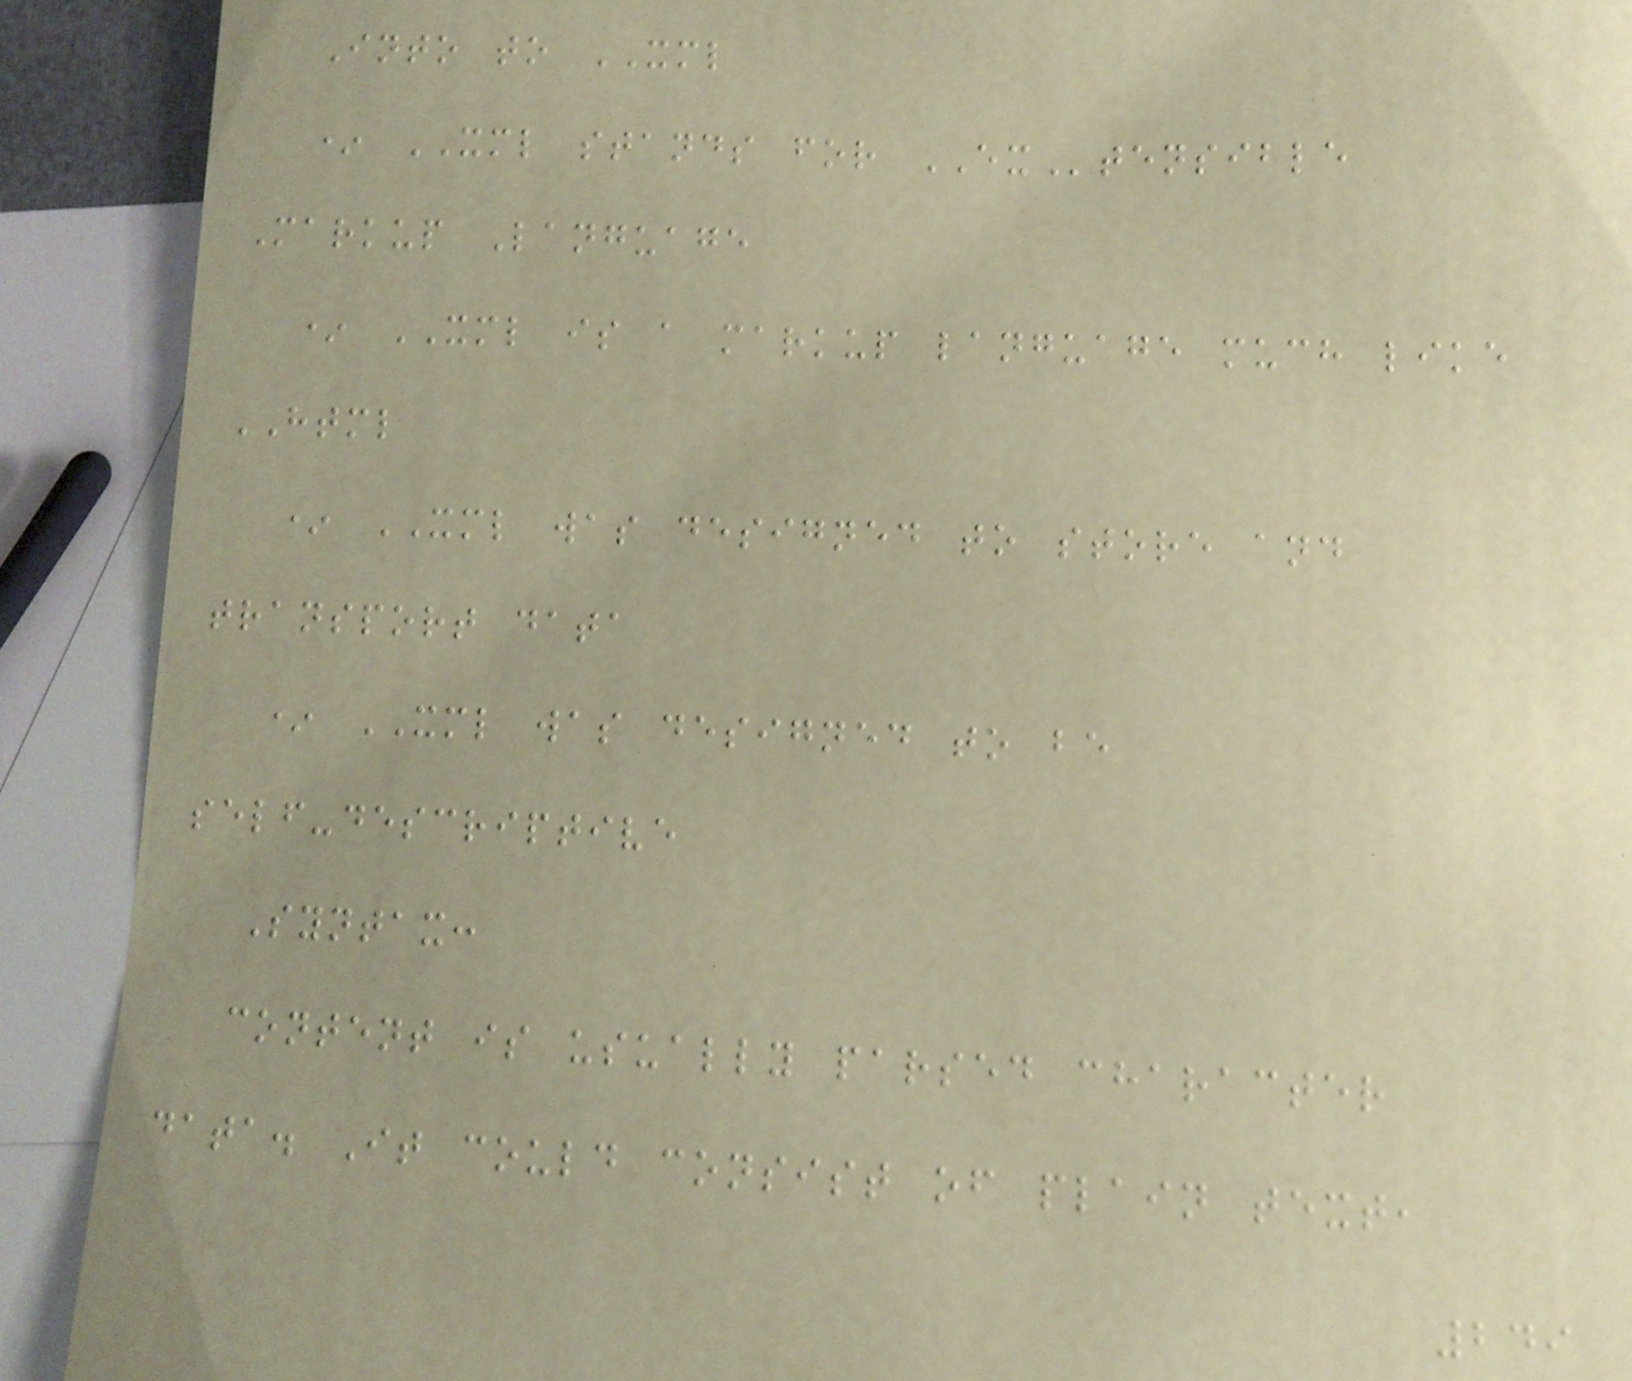Into to XML
* XML stands for EXtensible
Markup Language
* XML is a markup language much like
HTML
* XML was designed to store and
transport data
* XML was designed to be
self-descriptive
Syntax:
content is usually parsed character
data. It could consist of plain text,
249
